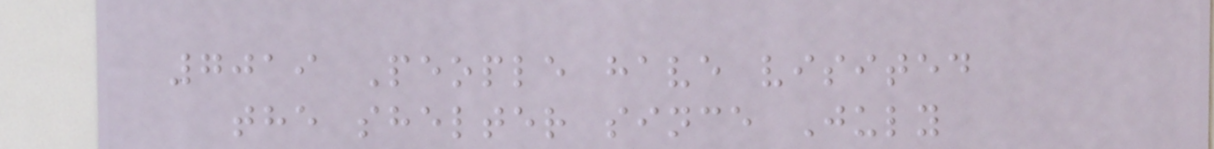7019 People have visited
the shelter since July
